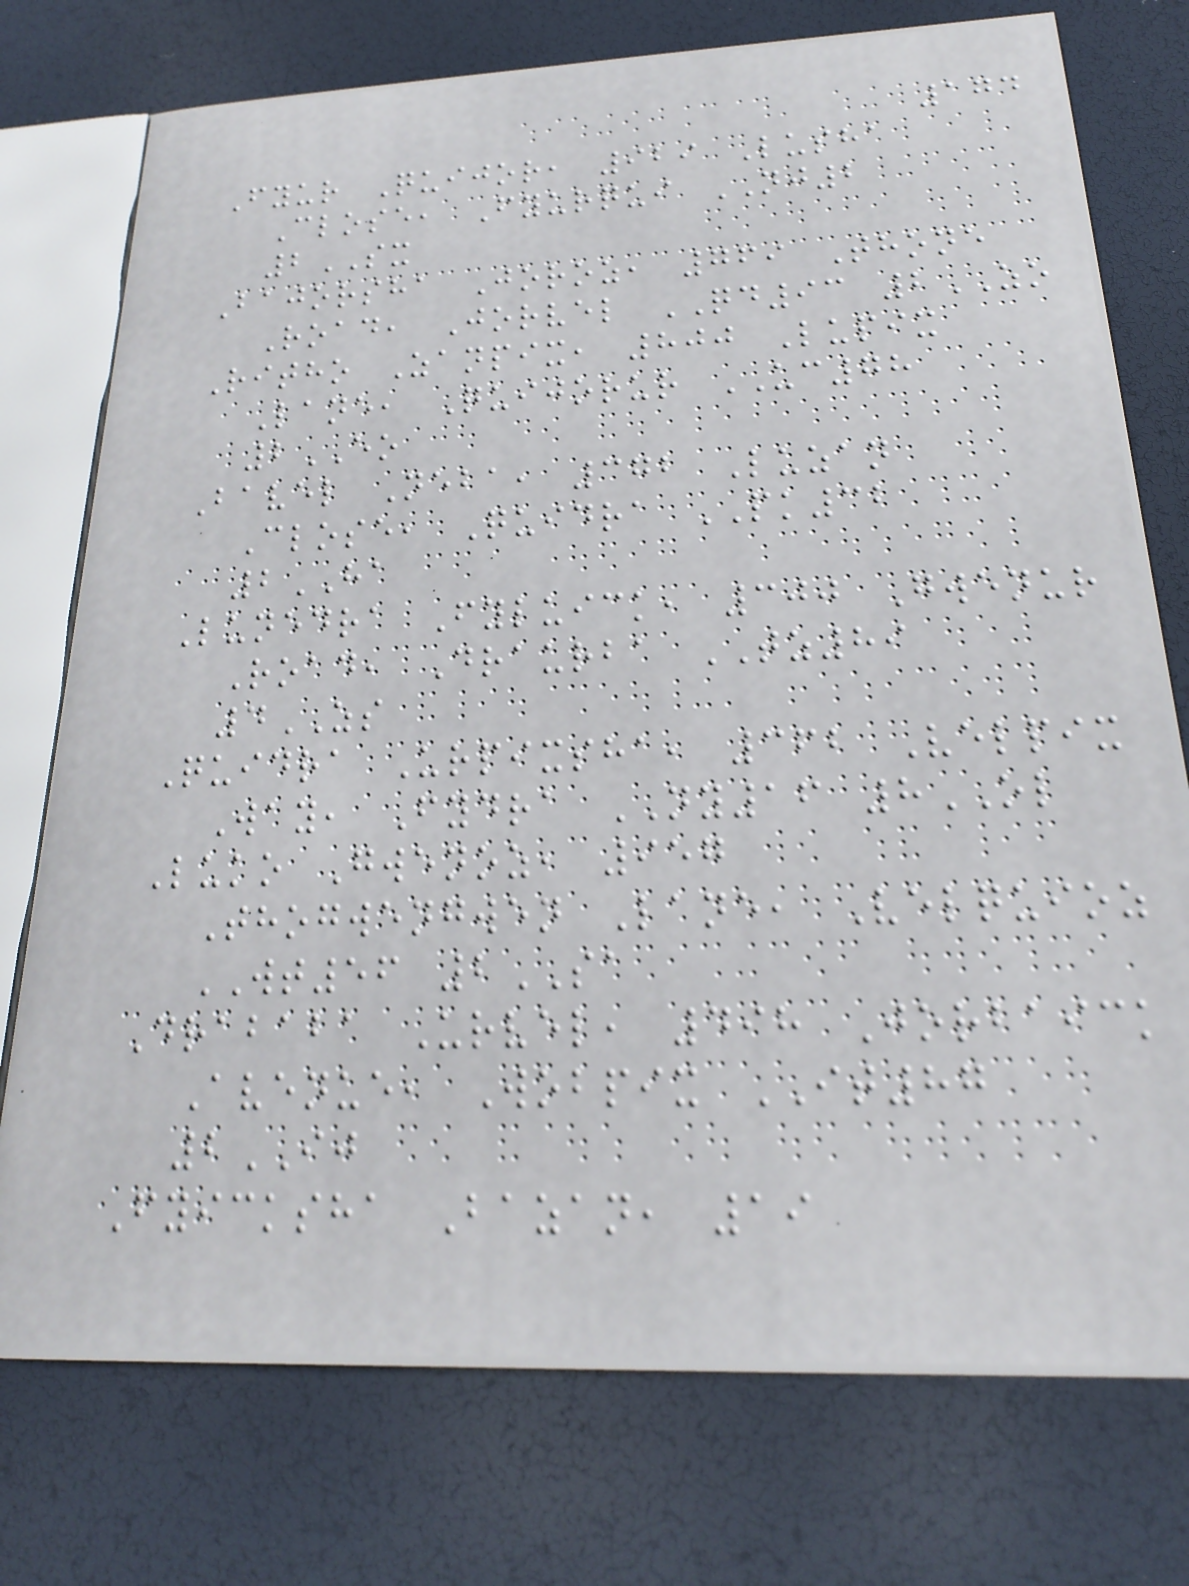174
Fyur Quijor, 929 Lusha
Close, Fyurqui NJ2
2SX
Bajorsha Joroz, 769 Thone
Road, Jorvel QD93 2ZO
Ritho Zanpix, 800 Lupix
Lane, Quijorur UC78
2EO
Bavel Neba, 372 Luzan
Close, Quidra PK32
2HA
Lunedra Fyluick, 300 Gwenur
Road, Draurba TZ89
4ZS
Quidra Urpixsha, 362 Velpix
Way, Fydra NY16 8OL
Luko Gwenoz, 957
Thogwengwen Lane, Velquioz
WT56 2SA
Drababa Urvel, 498 Jorbaick
Avenue, Wobpix IT87
2IJ
Fyicksha Bazan, 19
